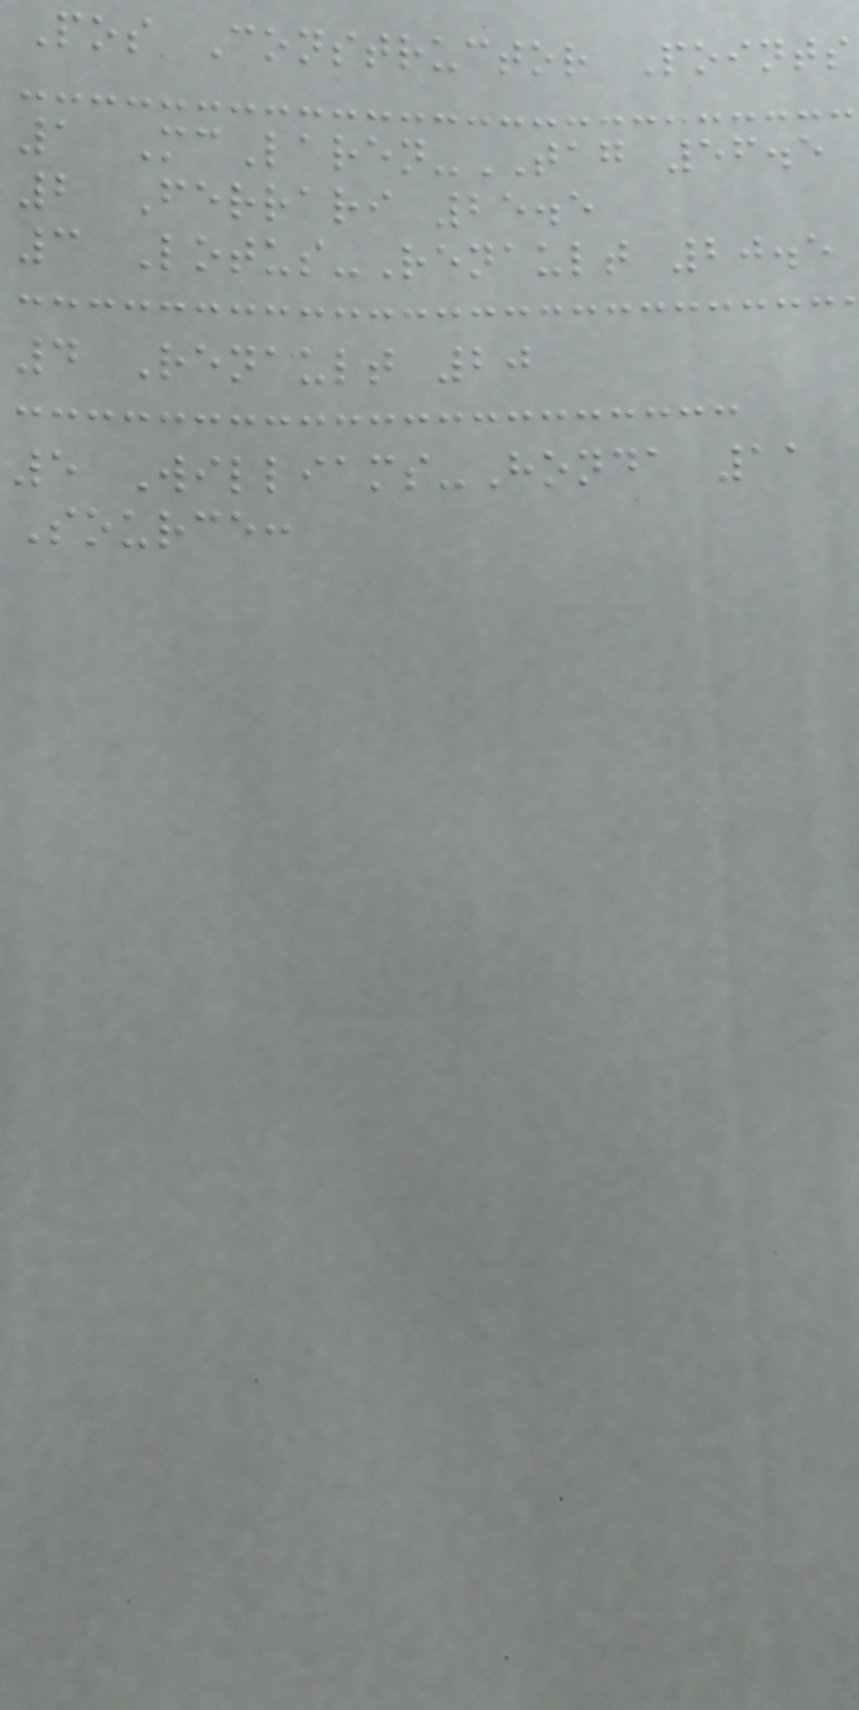Pos Constructor Points
1 McLaren-TAG 56.5
2 Ferrari 25.5
3 Lotus-Renault 20.5
4 Renault 20
5 Williams-Honda 11
Source:
